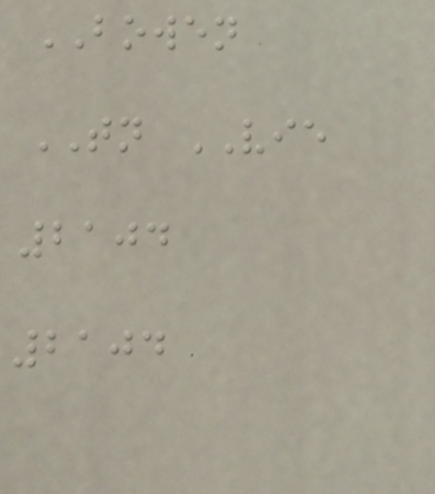BOWEN
TN VIE
2104
2104
